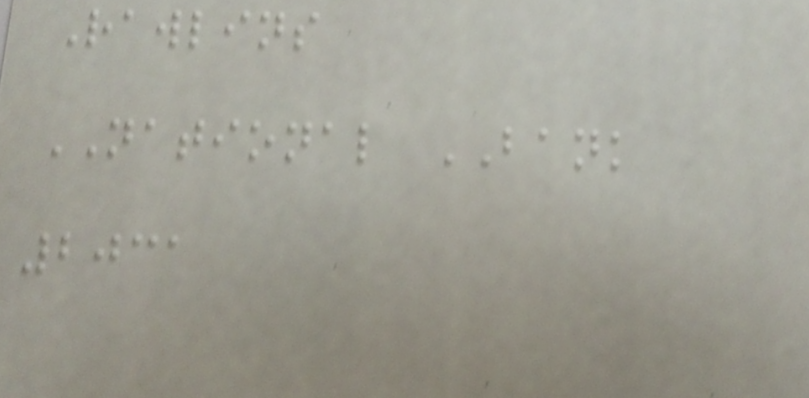Rawlins
NATIONAL BANK
2031
